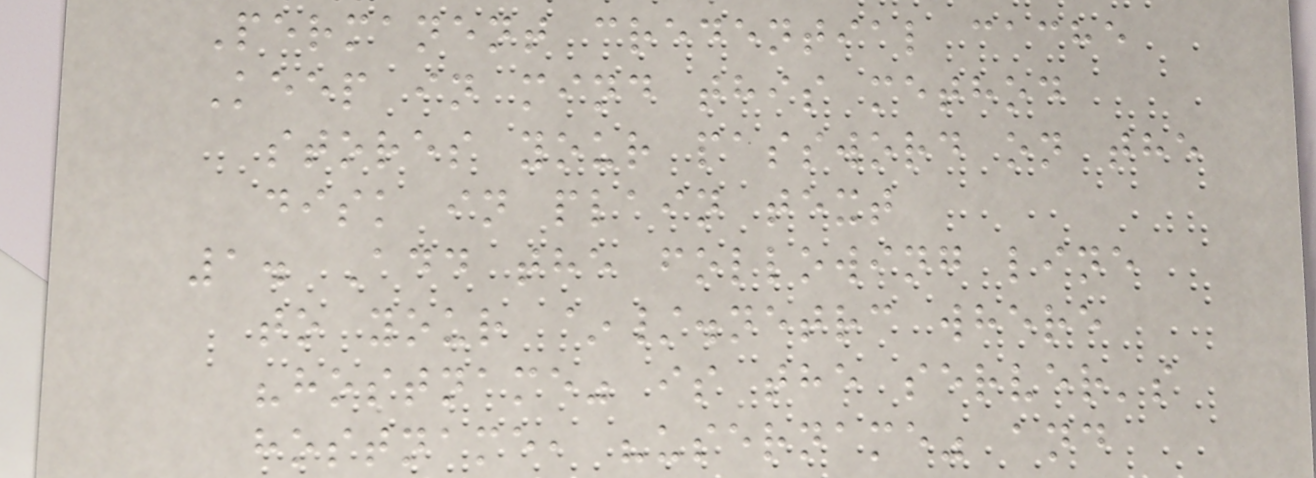Permanent credential cache
Keep in mind this method
stores your password on the
disk in plain text
1. Add the following line
to your ~/.netrc where
"hostname" is the server's
hostname, "username" and
